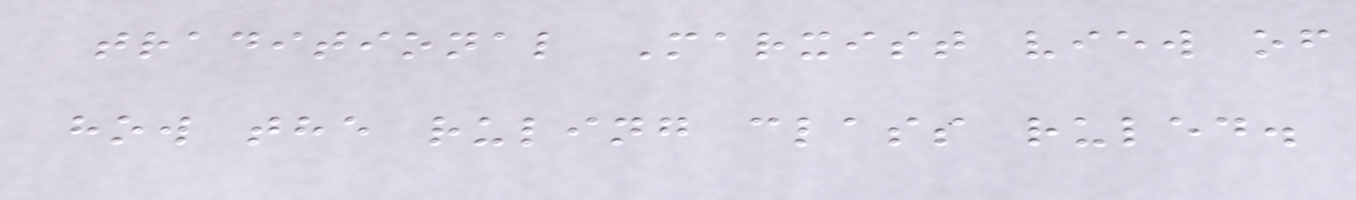traditional Marxist view of
how the ruling class ruled.
